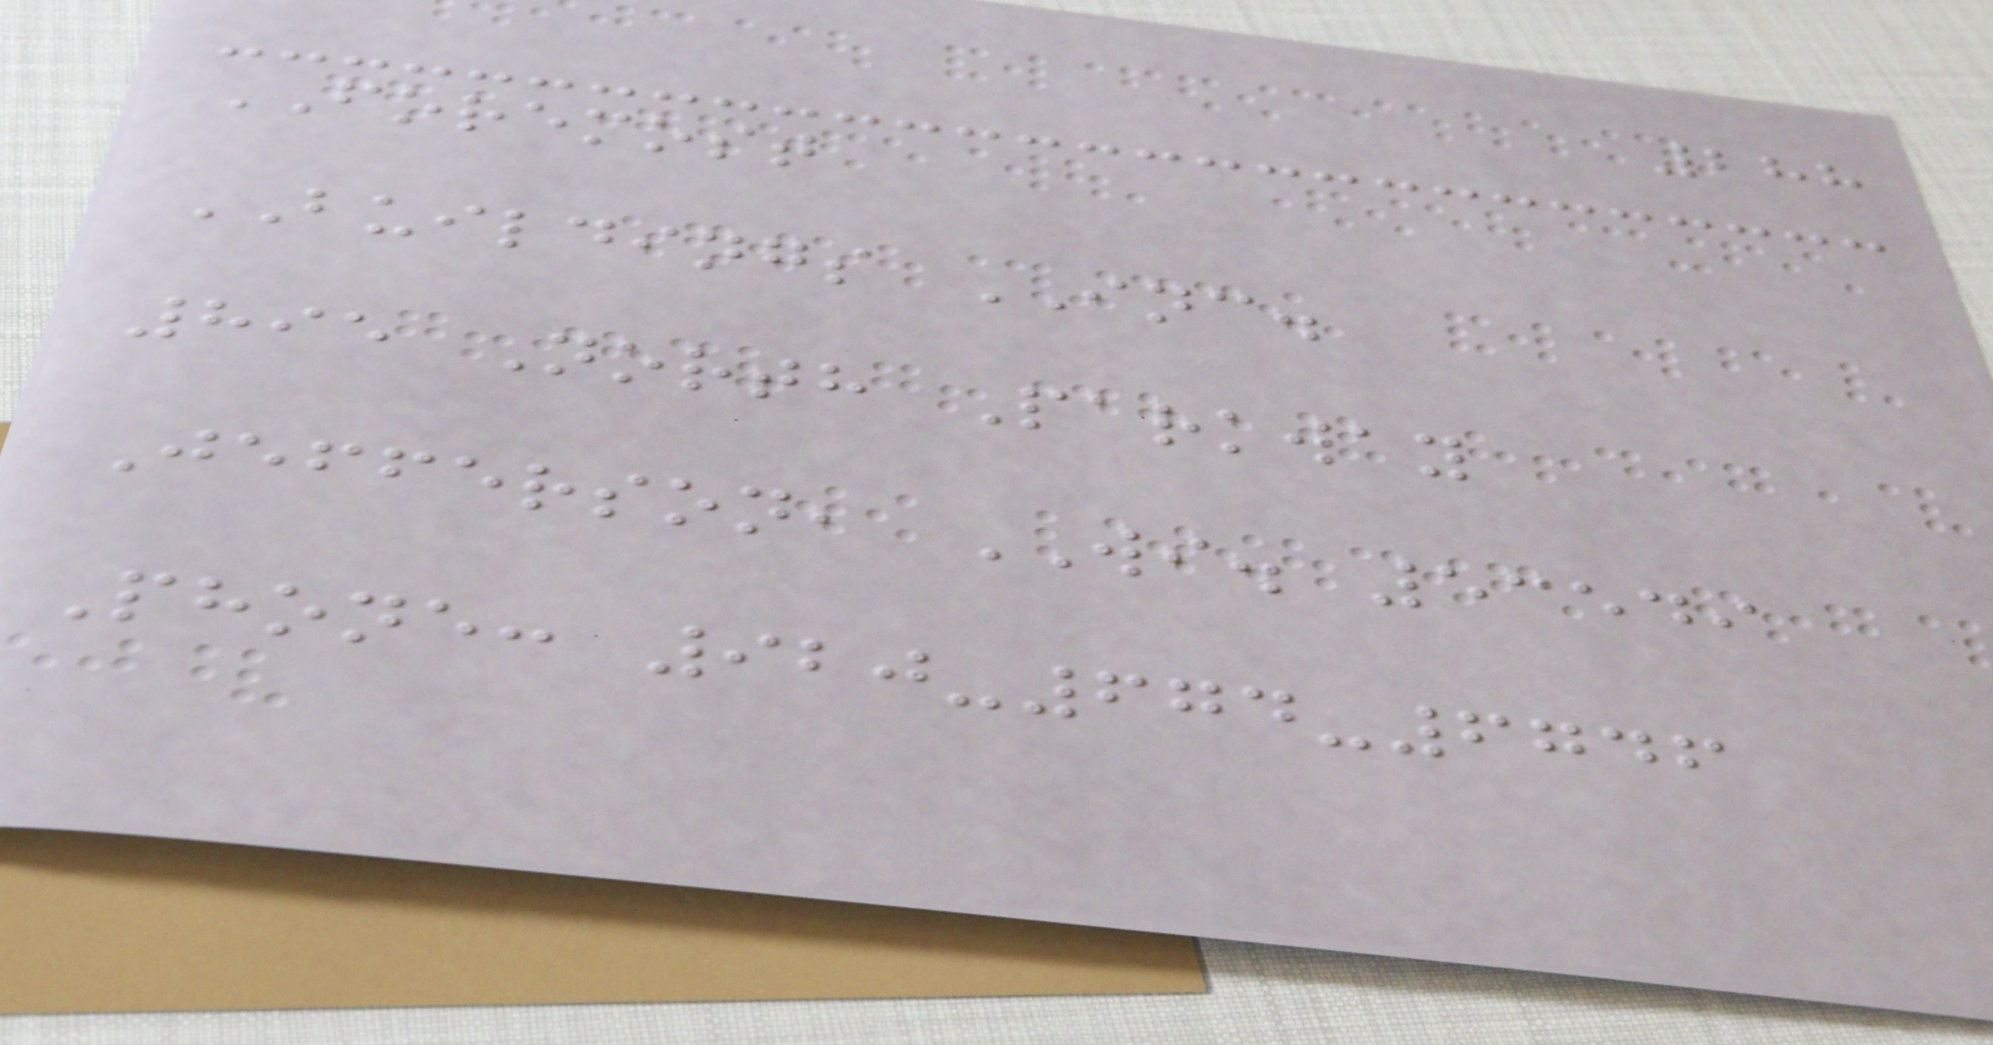288
FOREMOST
BUILDINGS INC.
895 North Parkway
Jefferson, WI. 53549
Phone: 920-674-6746
